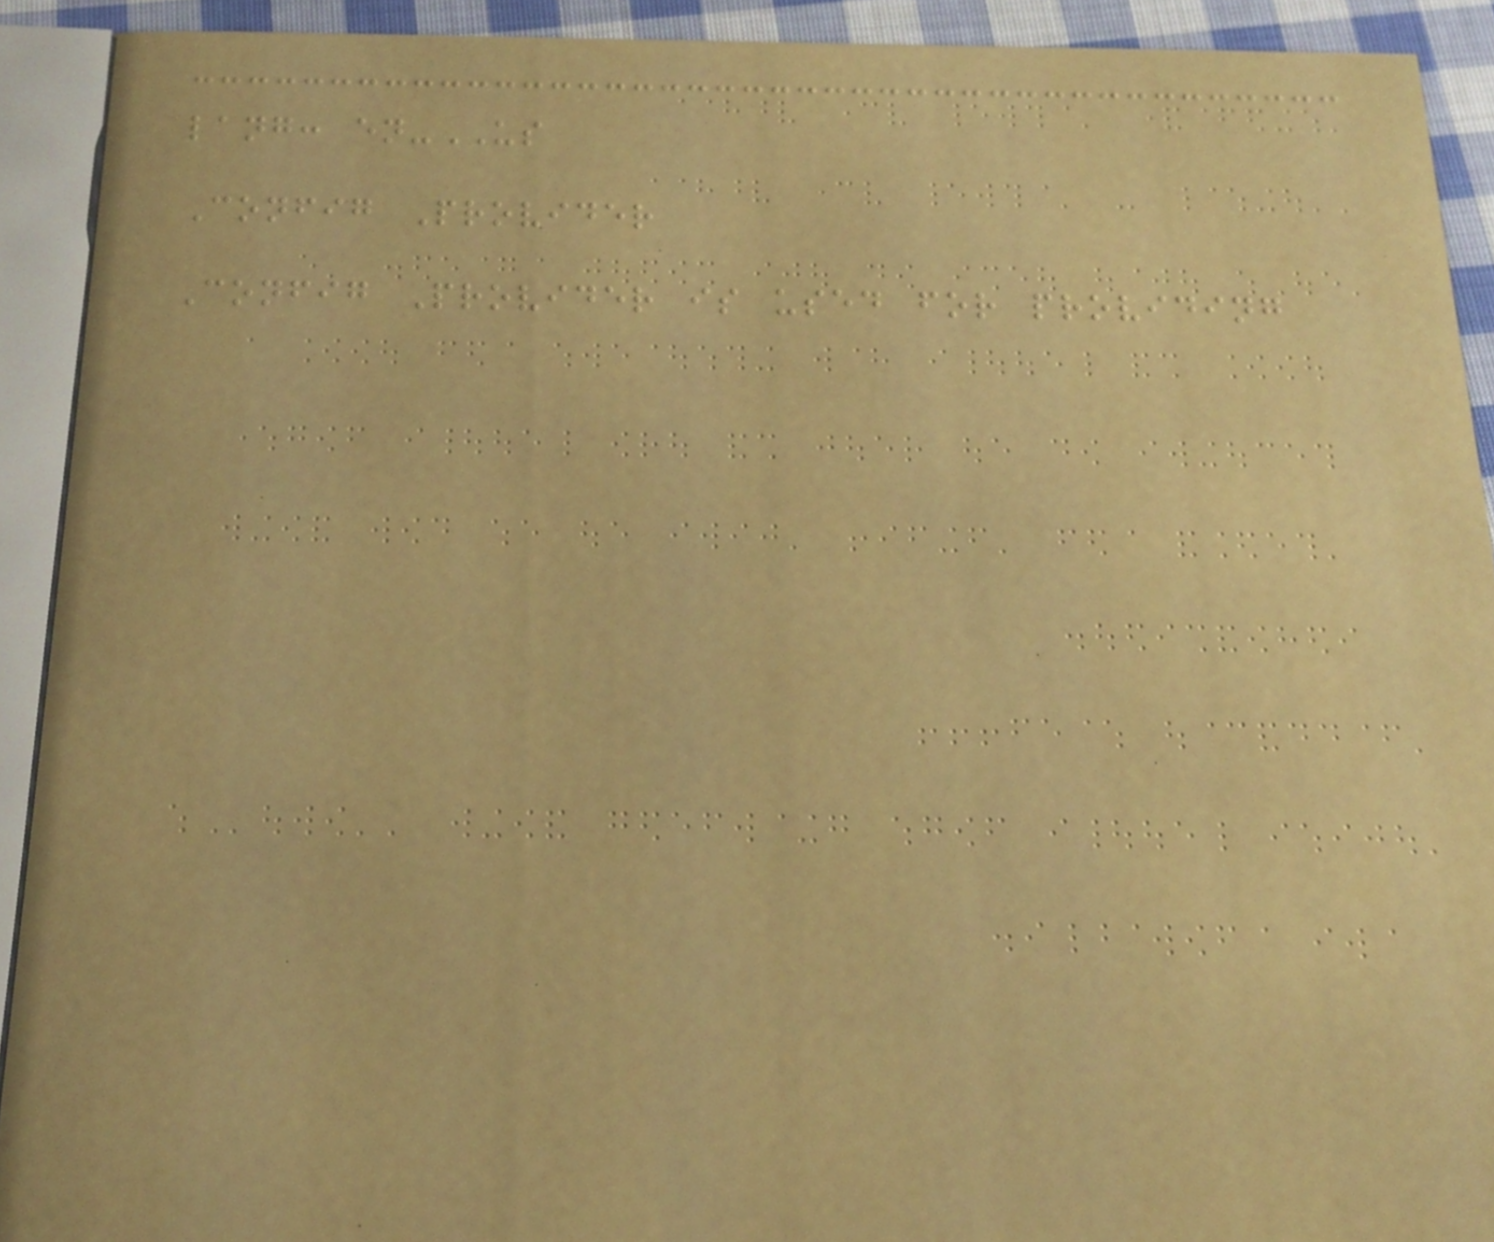lang: en-US
Config Provider
Config Provider is used for providing
